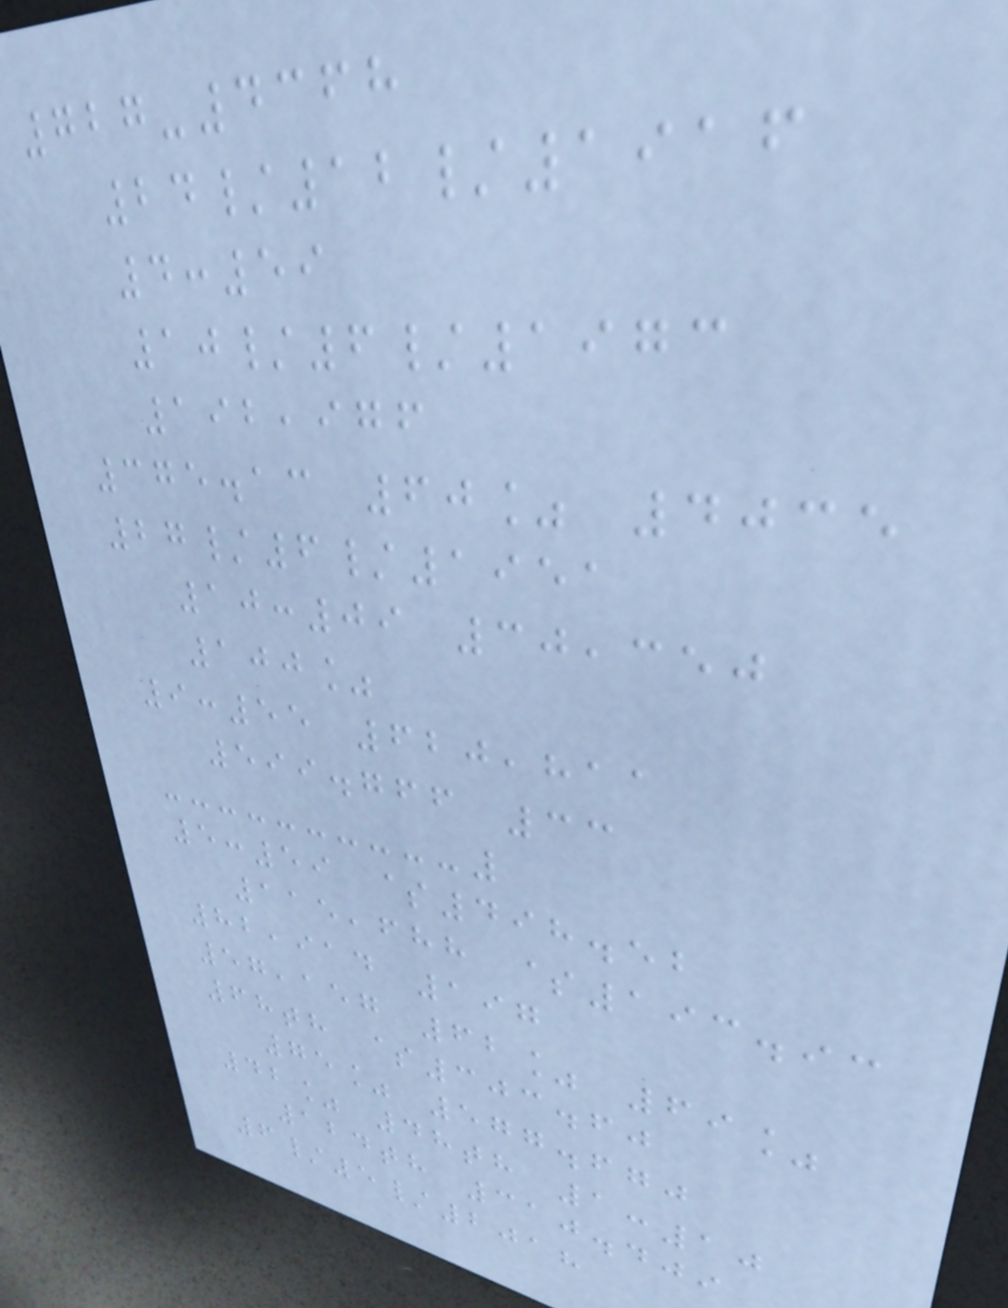727-4368
24/12/1916
4:59
10/6/1973
192,976
375.13 60% 4035
27/6/1951
10:09 30,350
100%
9:55 620,811
599.766 33
5:59 $498.52
115,688 $193.93
82,914 197
57,157 62% 69%
68th $303.60
75% 577.670
42% 48th 1:10
124th 310.409
6/5/2018
